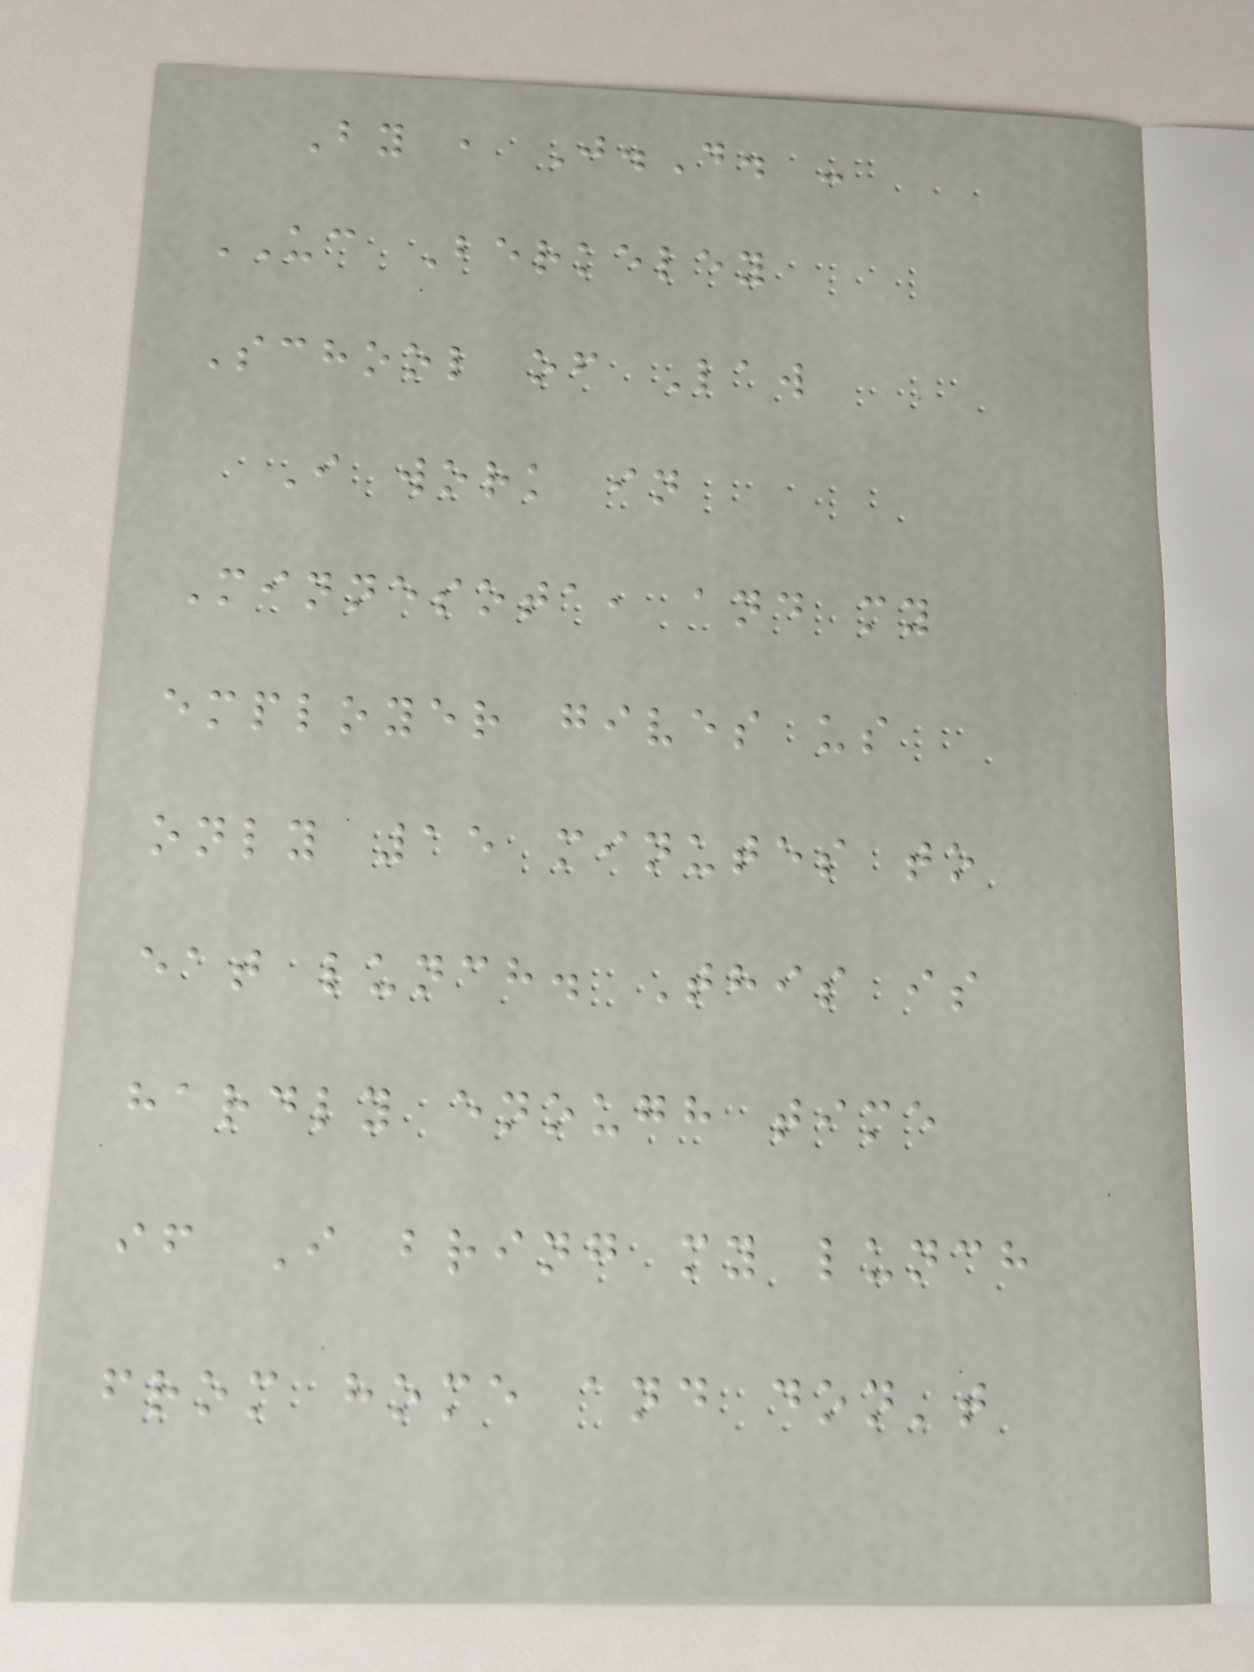By , J.D. -
UC Berkeley
School of Law
I work in
Minnesota, and my
employer gives us
only 15 minutes to
eat lunch. This is
hardly enough time
if I bring my lunch
from home and don't
